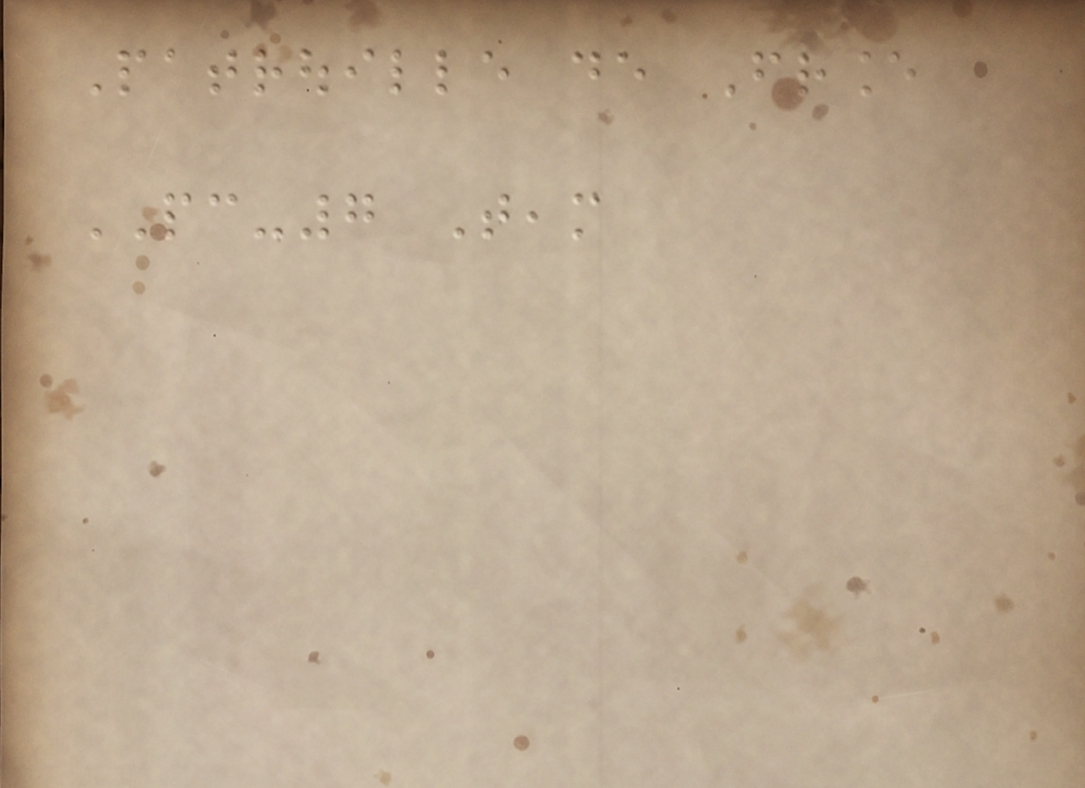Patrouille de France
PC-7 Team
